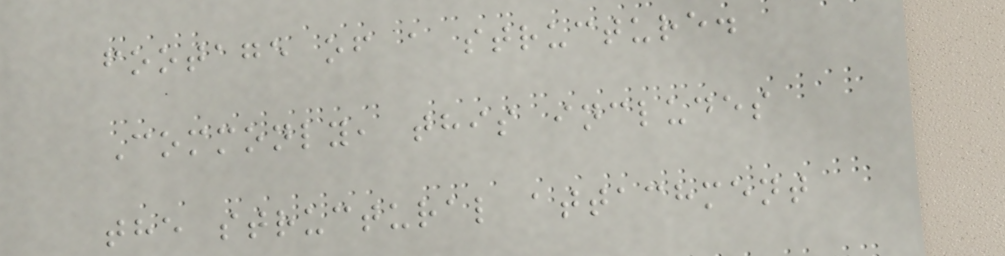footage of a structure.
Commonly, this includes
the structural attachment
